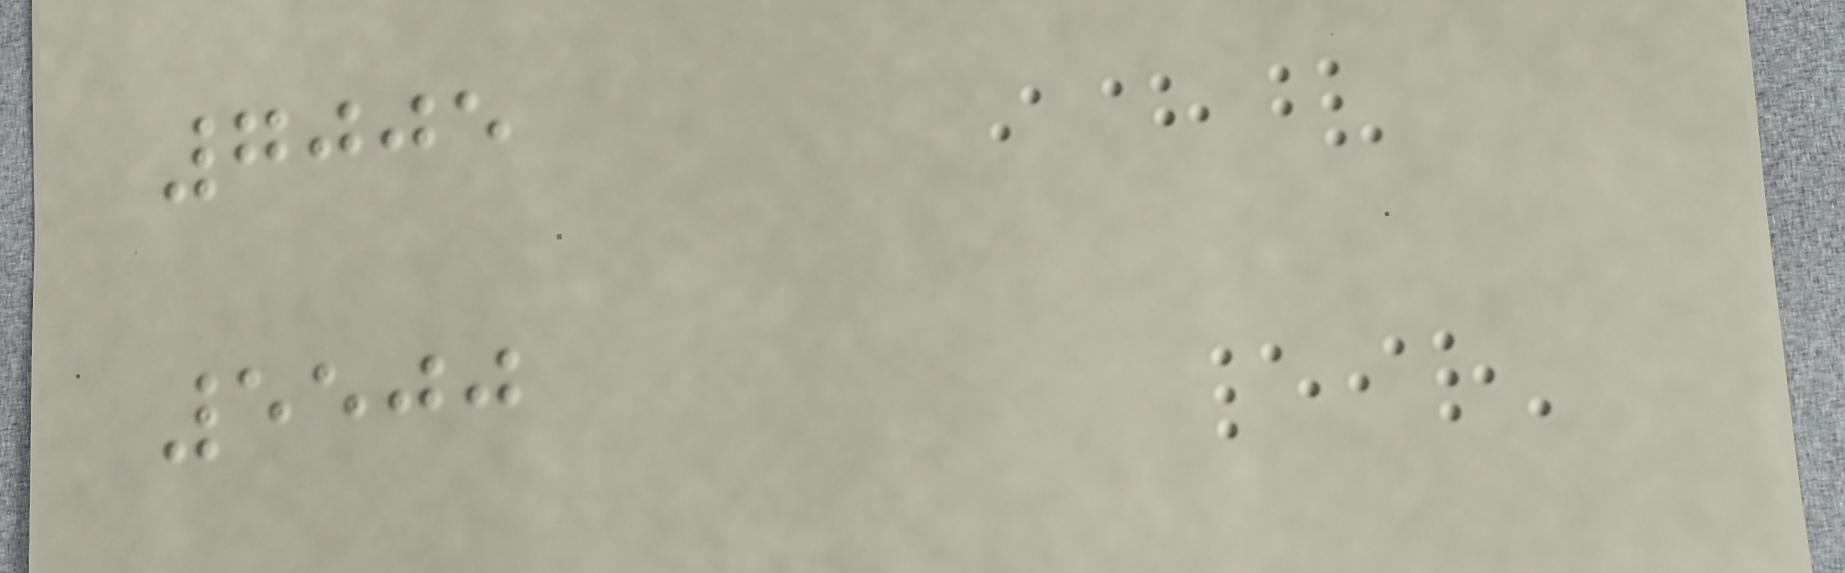7005
5500
